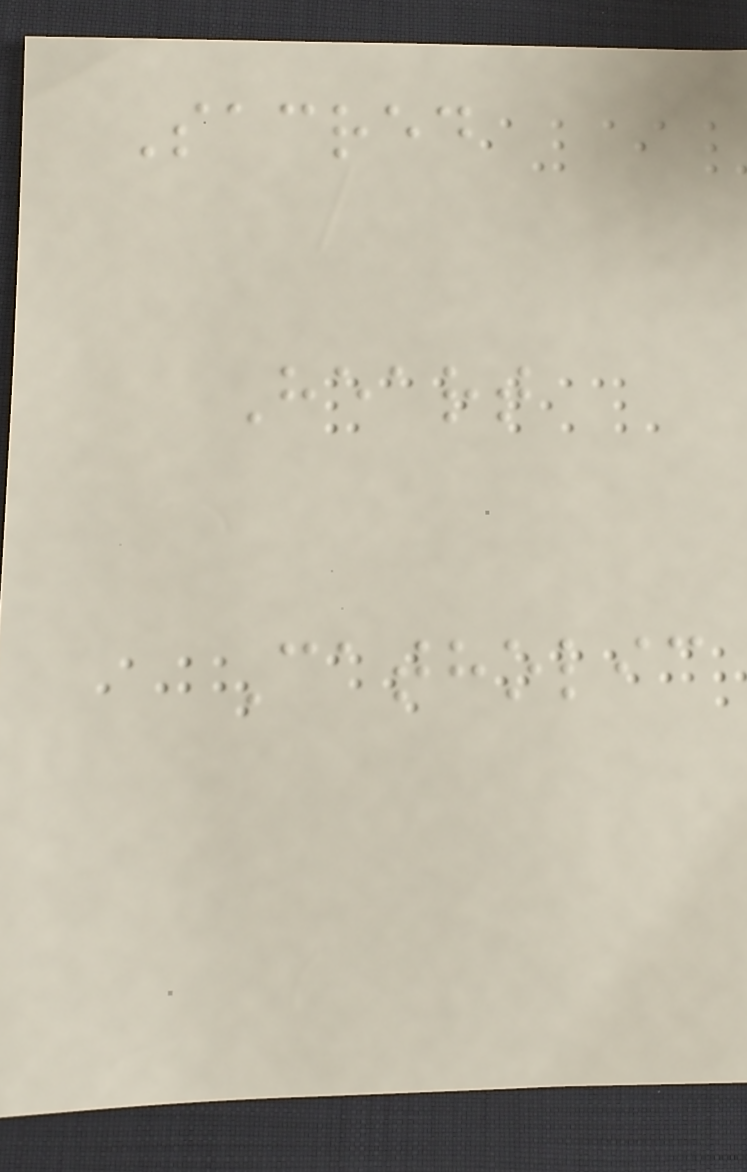Sacred
Heart
Catholic
